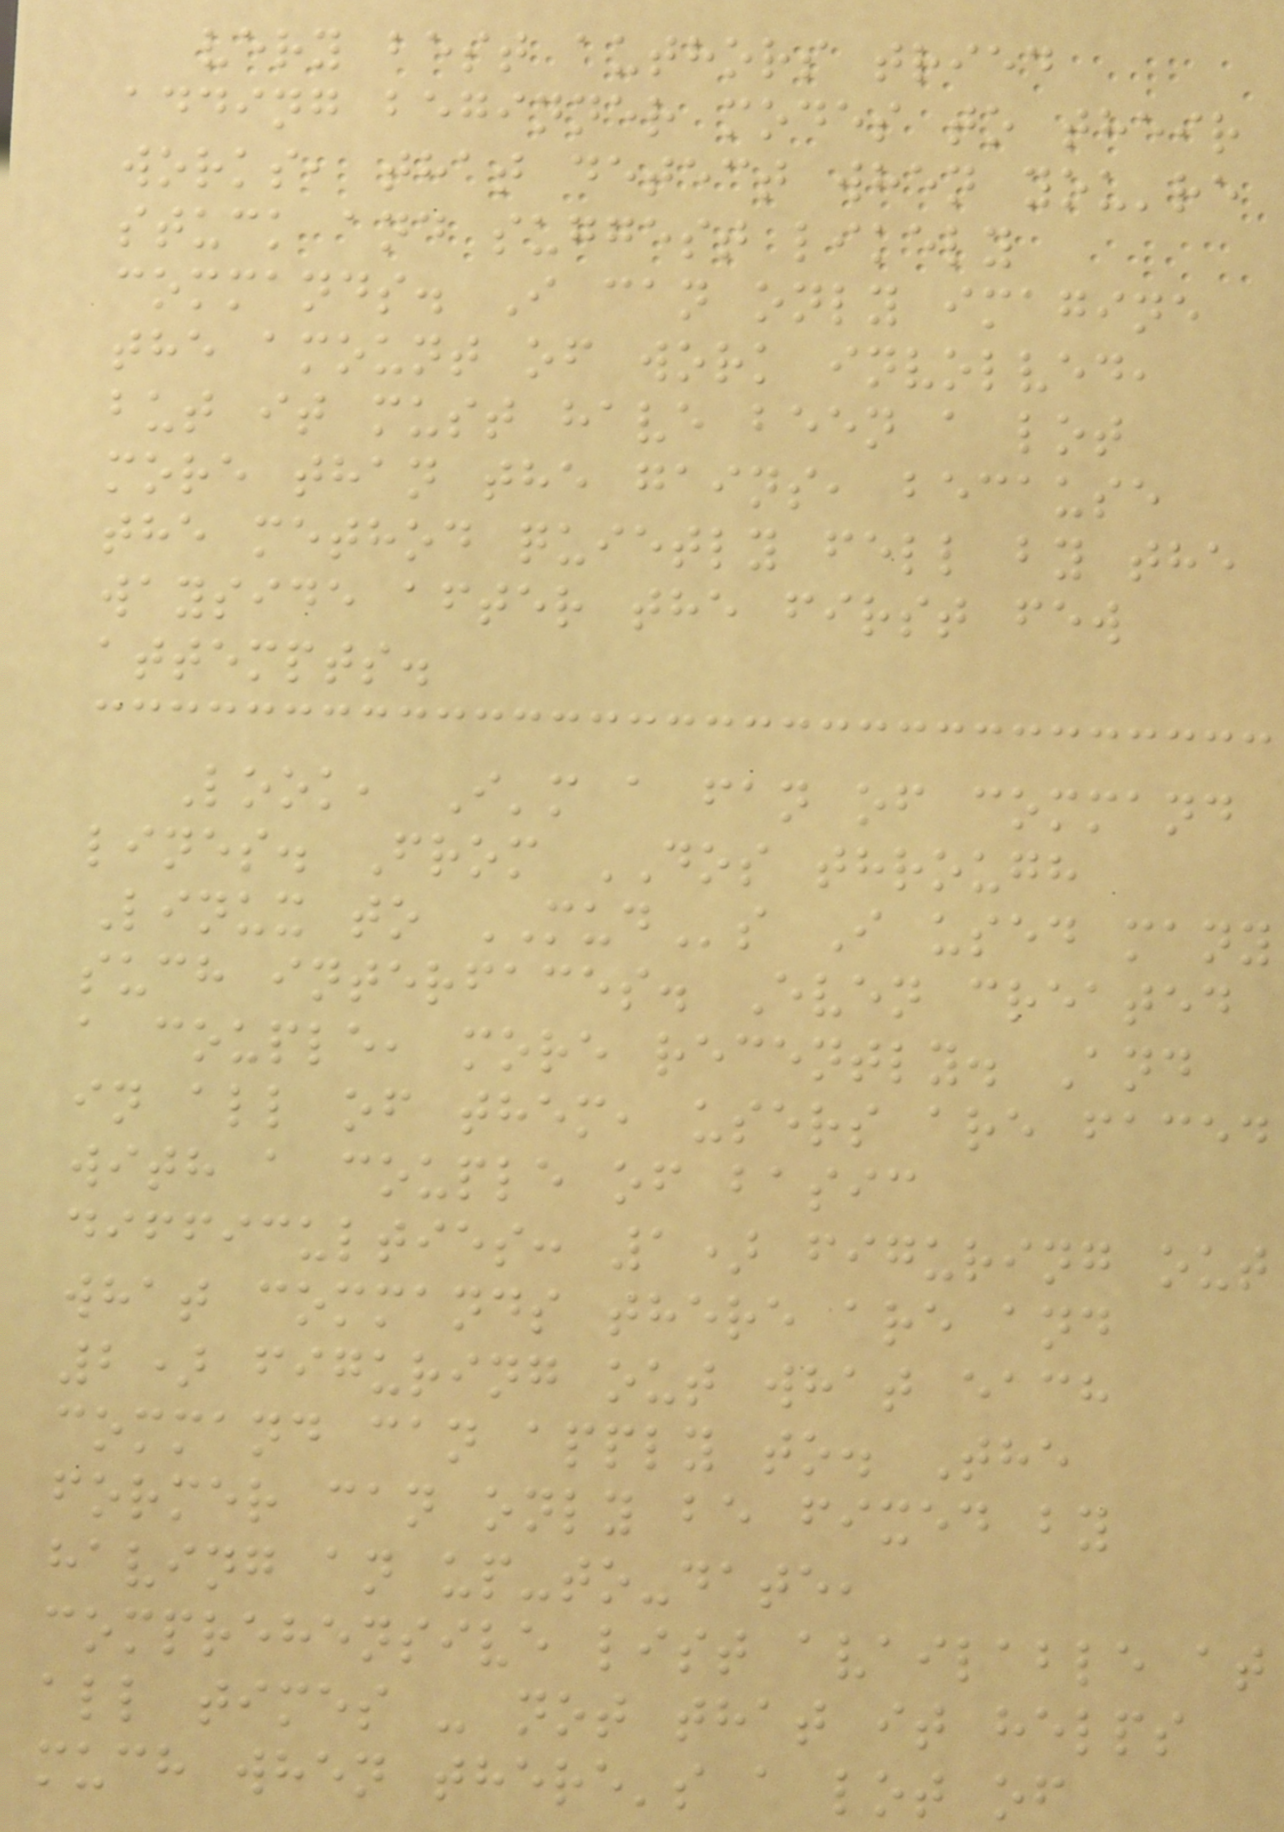very best authors tried
adding beginner modes to their
works, that detect when you're
stuck and suggest likely
commands. I can only imagine
the amount of work involved,
but it must have been a lot
more than the gains, because
the method quietly fell by the
wayside after the first few
attempts.
Look, I'm a fan of command
lines. From DOS through
Linux to MUDs I used many
such interfaces. Even created
a couple, more recently. And
in all of them, users are faced
with a couple of basic
difficulties: 1) figuring out
what commands there are and
2) figuring out what each
command can apply to. The
former can only be fixed by
having an up-to-date,
comprehensive list available at
all times - not that it helps
much when there's a lot of
